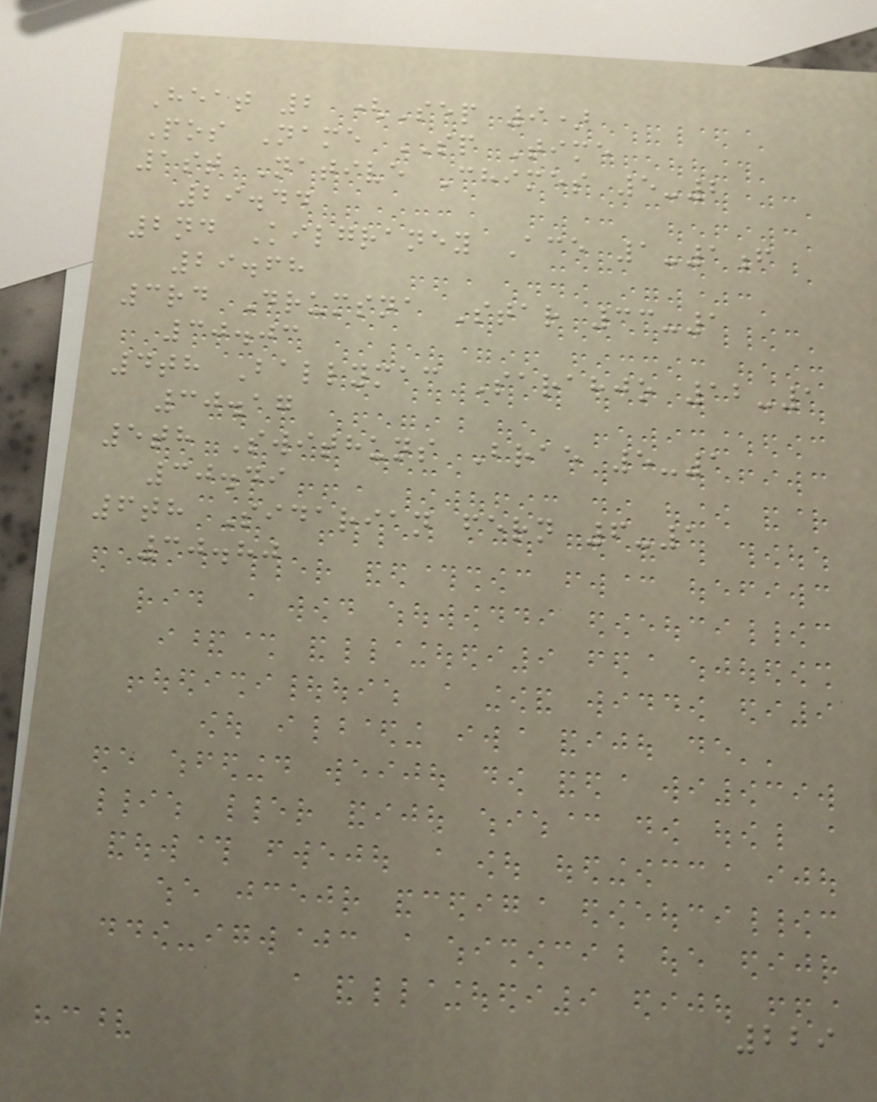Heat 2 (Sep 9)
Pos Name SP Time
1st Native Chimes 5-2
29.44
2nd Kilgraney Ace 1-1f
29.68
3rd Drumsna Star 33-1
30.03
4th Ballymac Sarahjo 12-1
30.17
5th Swithuns Brae 5-1
30.49
6th Sidarian fern 6-1
30.80
229
